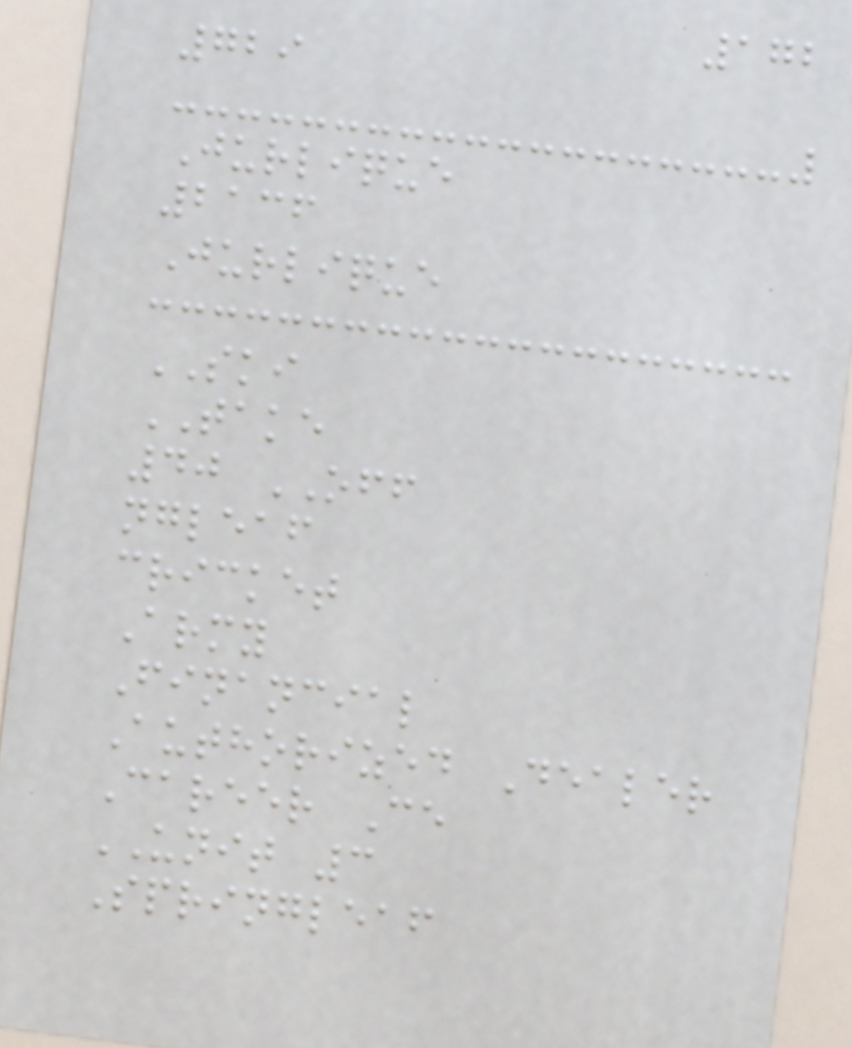172
729
Jurlique
2136
Jurlique
SKI
TAKE
40 OFF
ngleaf
cricket
Army
Financial
Authorized Dealer
Career Ce
UNIT 3
Springleaf
